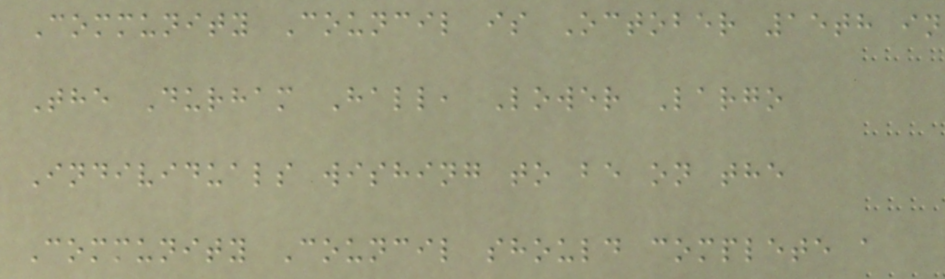Community Council is October 15th in
The Durham Hall, Lower Largo
Individuals wishing to be on the
Community Council should complete a
